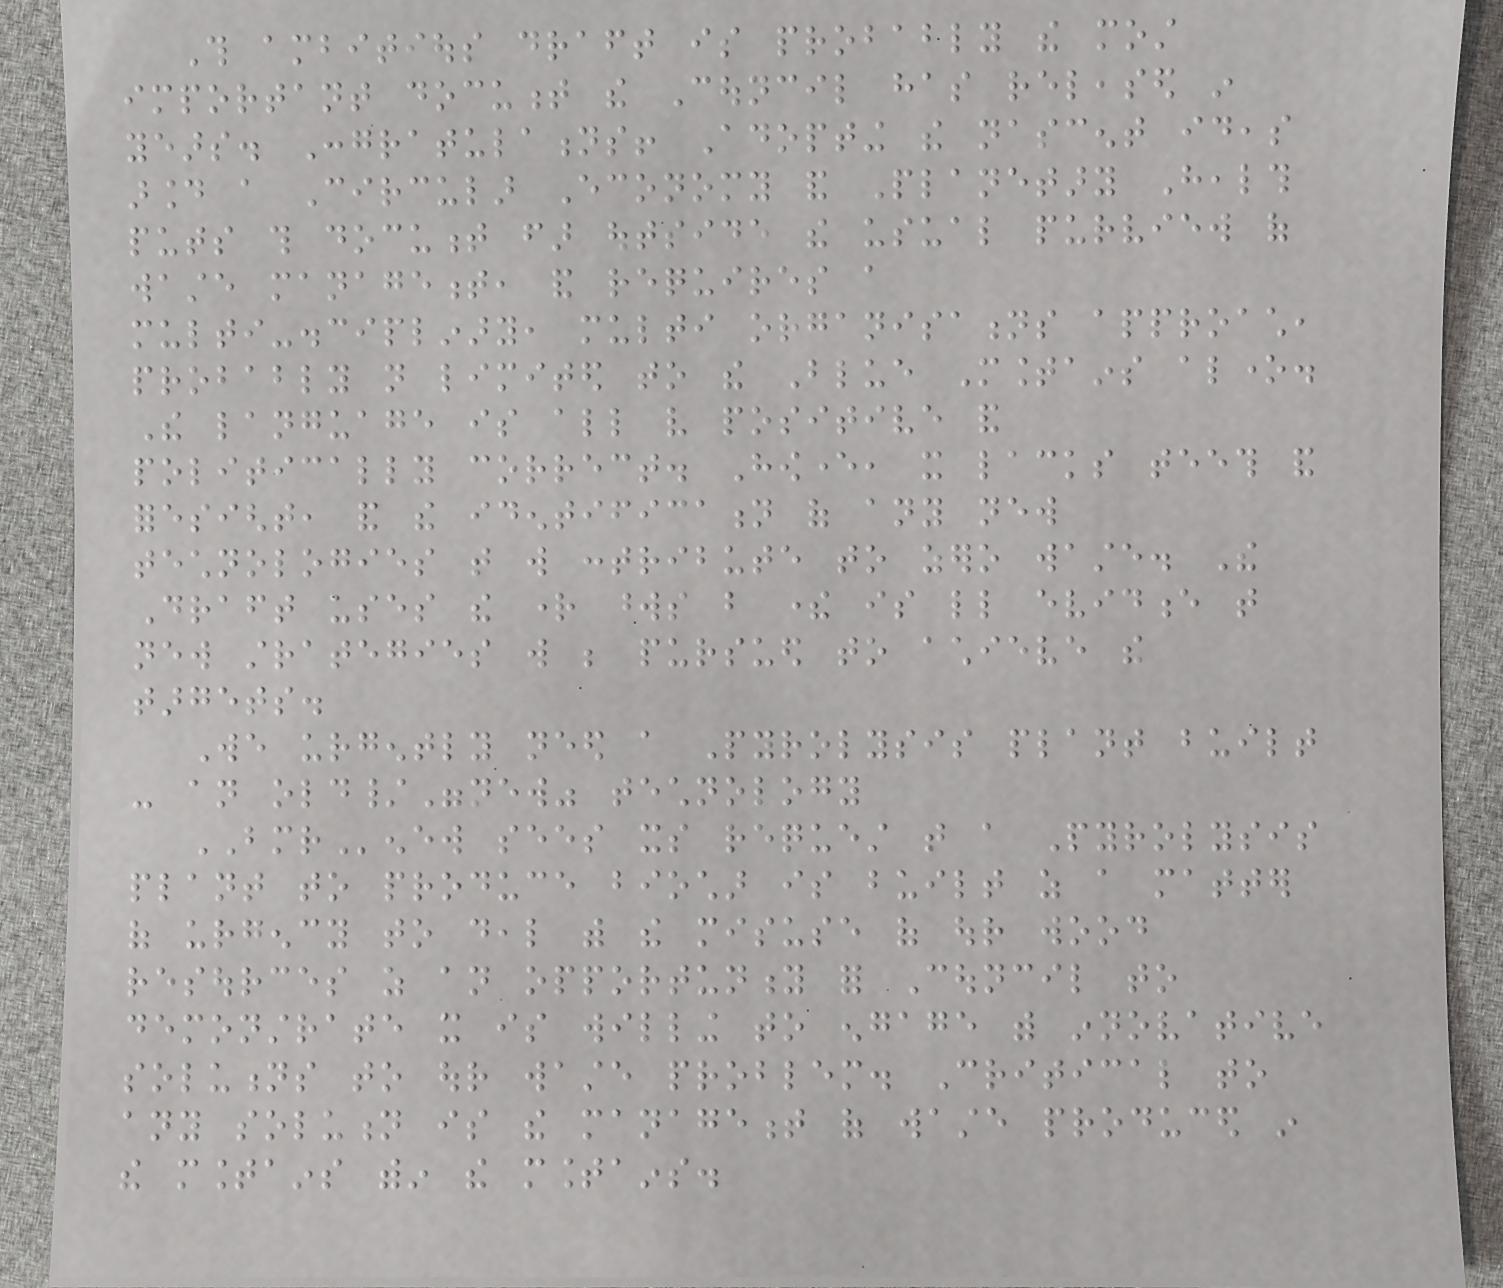This ambitious draft is probably the most
important document the Council has released in
years. Congratulations! Adopting the nascent ideas
around a Circular Economy and Planetary Health
puts this document far outside the usual purview of
waste management, and requires a
multi-disciplinary, multi organisations approach,
probably not limited to the Blue Mountains alone.
The language is all very positive and
politically correct. However, it lacks teeth and
foresight, and the identification of any new
technologies that will contribute to zero waste. The
Draft uses the right words but there is little evidence that
new strategies will be pursued to achieve the
targets.
We urgently need a Pyrolysis plant built
- an old/"new" technology
BMRenew sees its request that a Pyrolysis
plant to produce biochar is built as a matter
of urgency to deal with the misuse of our wood
resources as an opportunity for Council to
demonstrate it is willing to engage with innovative
solutions to our waste problem. Critical to
any solution is the management of waste produced in
the mountains within the mountains.
